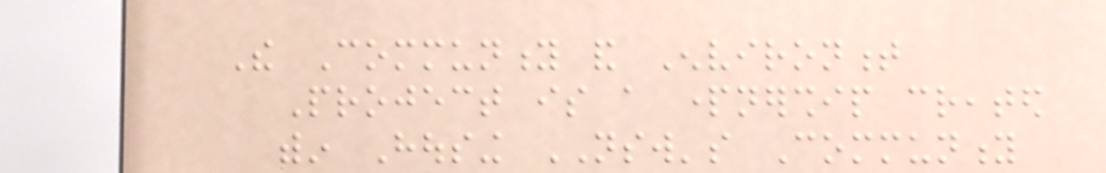The Community and Environment
Project is a partnership created
within Housing NSW's Community
